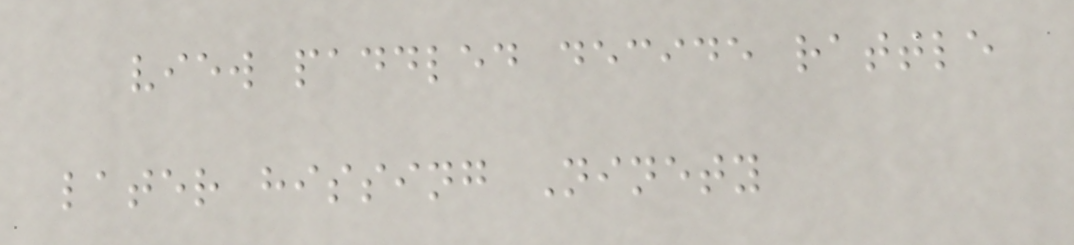view paddled decide rattle
later hissing Ninety
